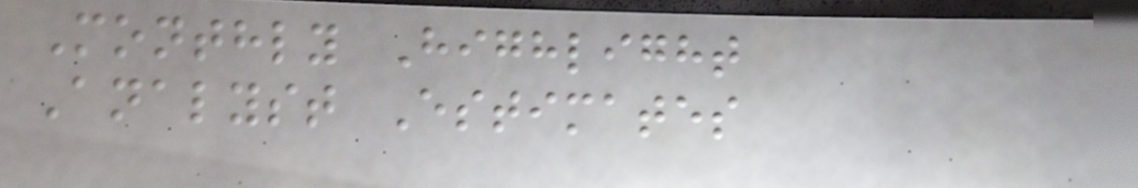Monthly Highlight
Analyst Estimates
